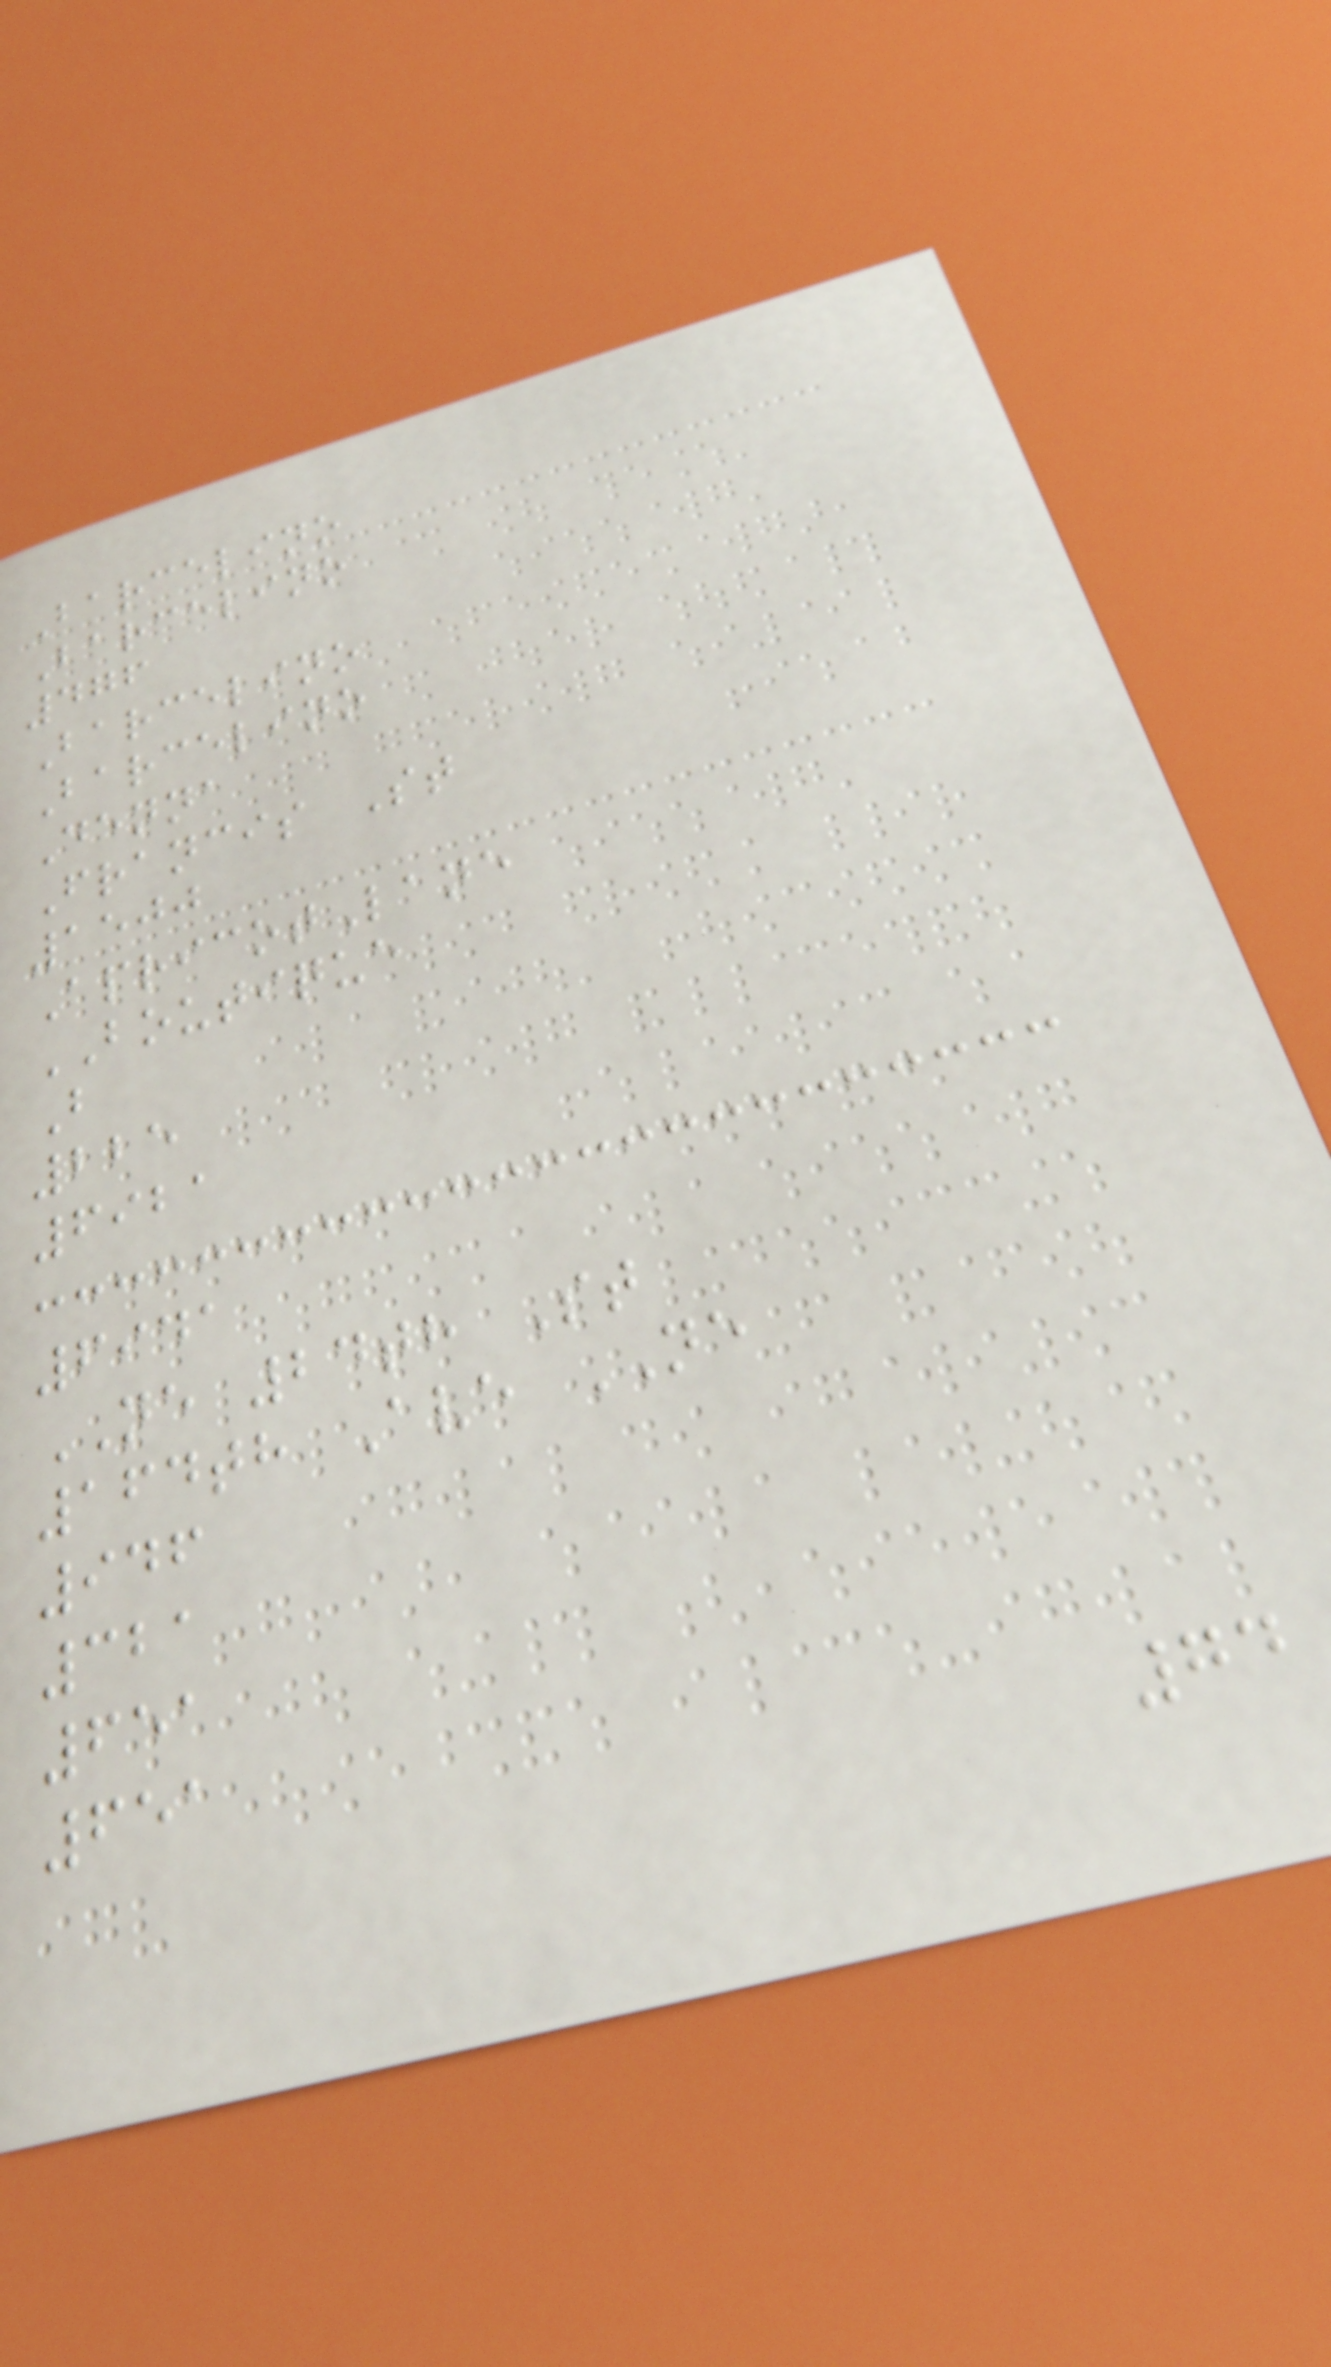Barcelino
Barcelino
476
Barcelino
Barcelino
Denna
Francis St
1500
ApricotLane
BOUTIQUE
B
225
6921
6941
NE 24th St
164th Ave NE
946
321
651
651
74
